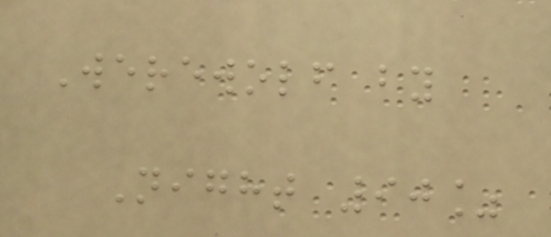Werewolf by
Night 90%
